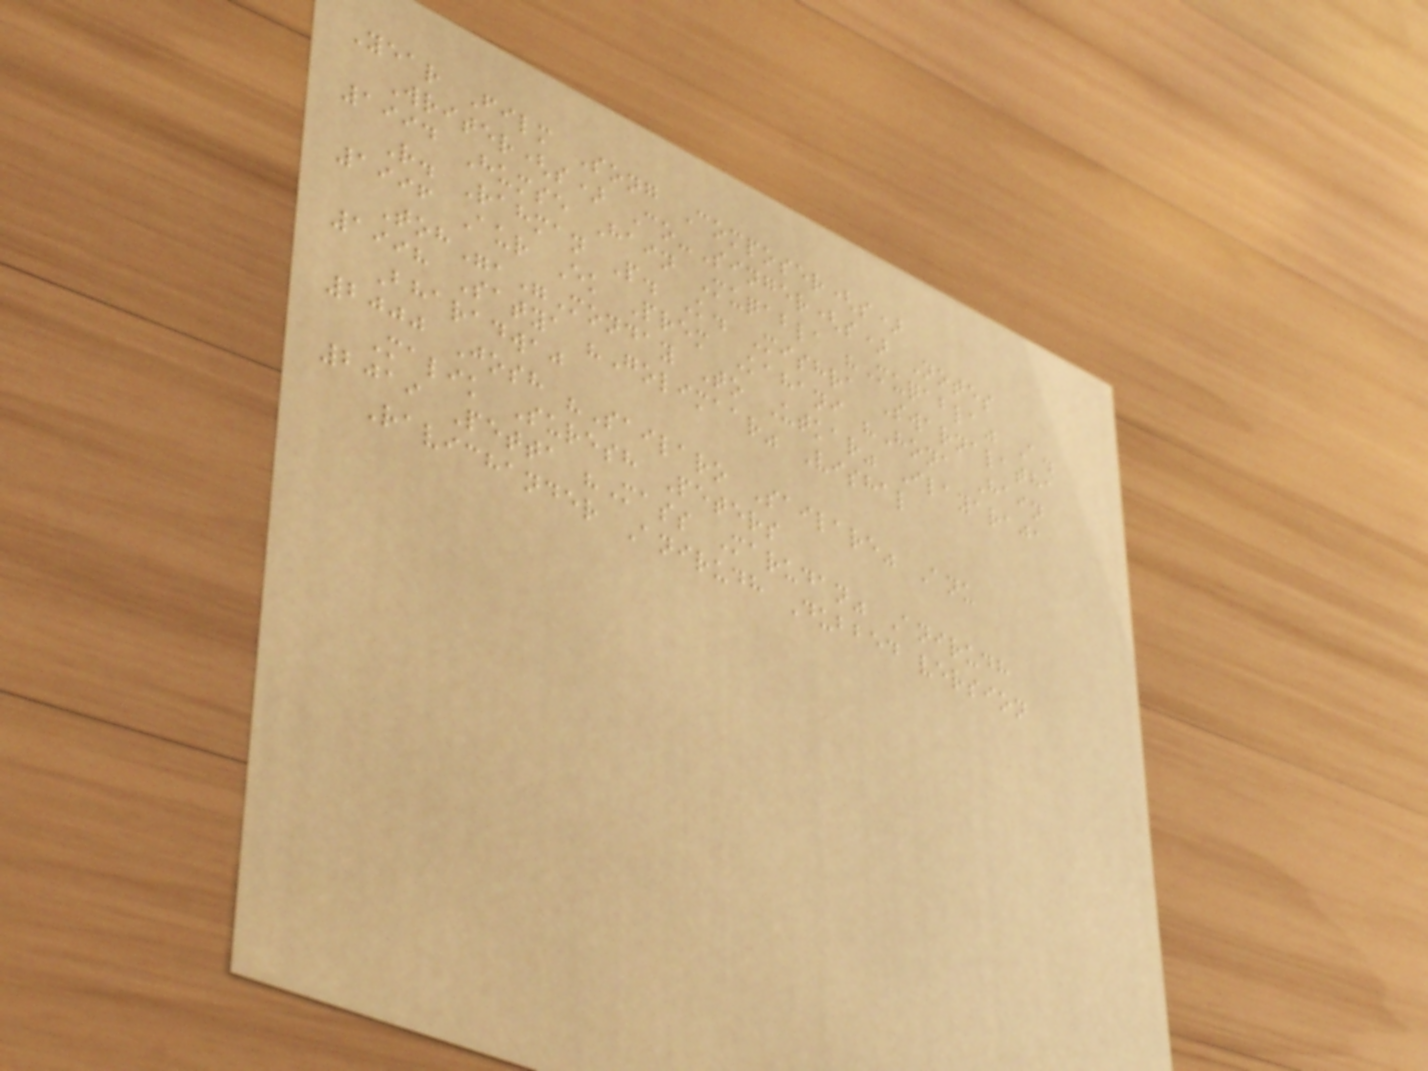Year Film Song Composer(s)
Writer(s) Co-Singer(s) Notes
1994 Humse Hain Muqabla "Muqabla" A.
R. Rahman P. K. Mishra Swarnalatha
1996 Aur Ek Prem Kahani "Hona Hain
Toh","Monday To Utkar" Ilayaraja
1998 Satya "Golimaar" Vishal
Bharadwaj
2000 Josh "Sailaro Sailare" Anu
Malik Suresh Peters
2019 Petta "Mass Marudan" Anirudh
Ravichander Anirudh Dubbed version
